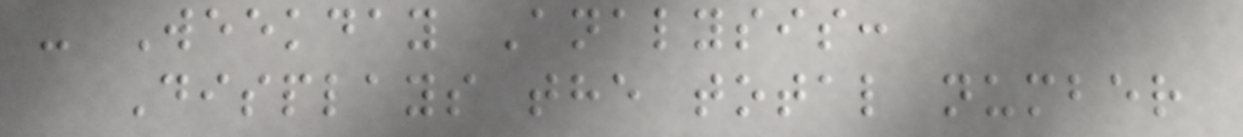- Weekday Analysis:
Displays the total number
